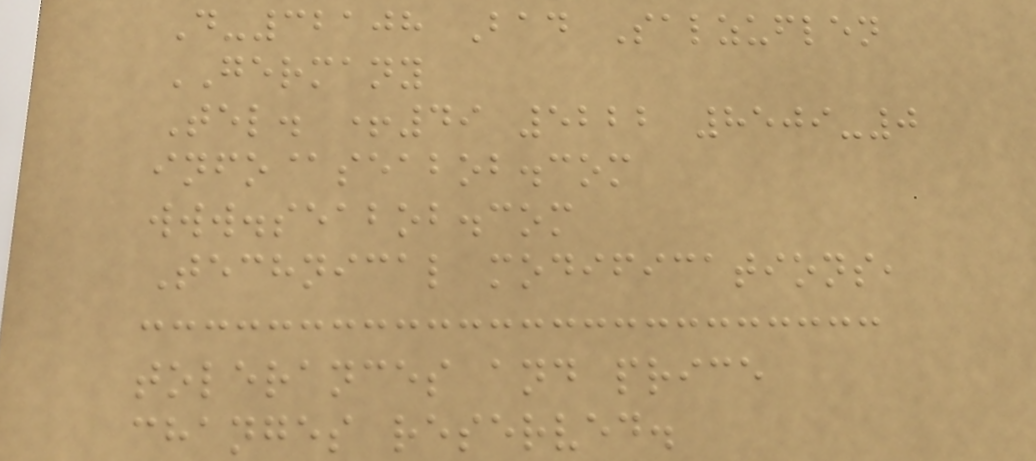D-32108 Bad Salzuflen
GERMANY
Tel. +49 5222 8509-0
info@seabob.com
www.seabob.com
Technical modifications,
tolerances and price
changes reserved.
